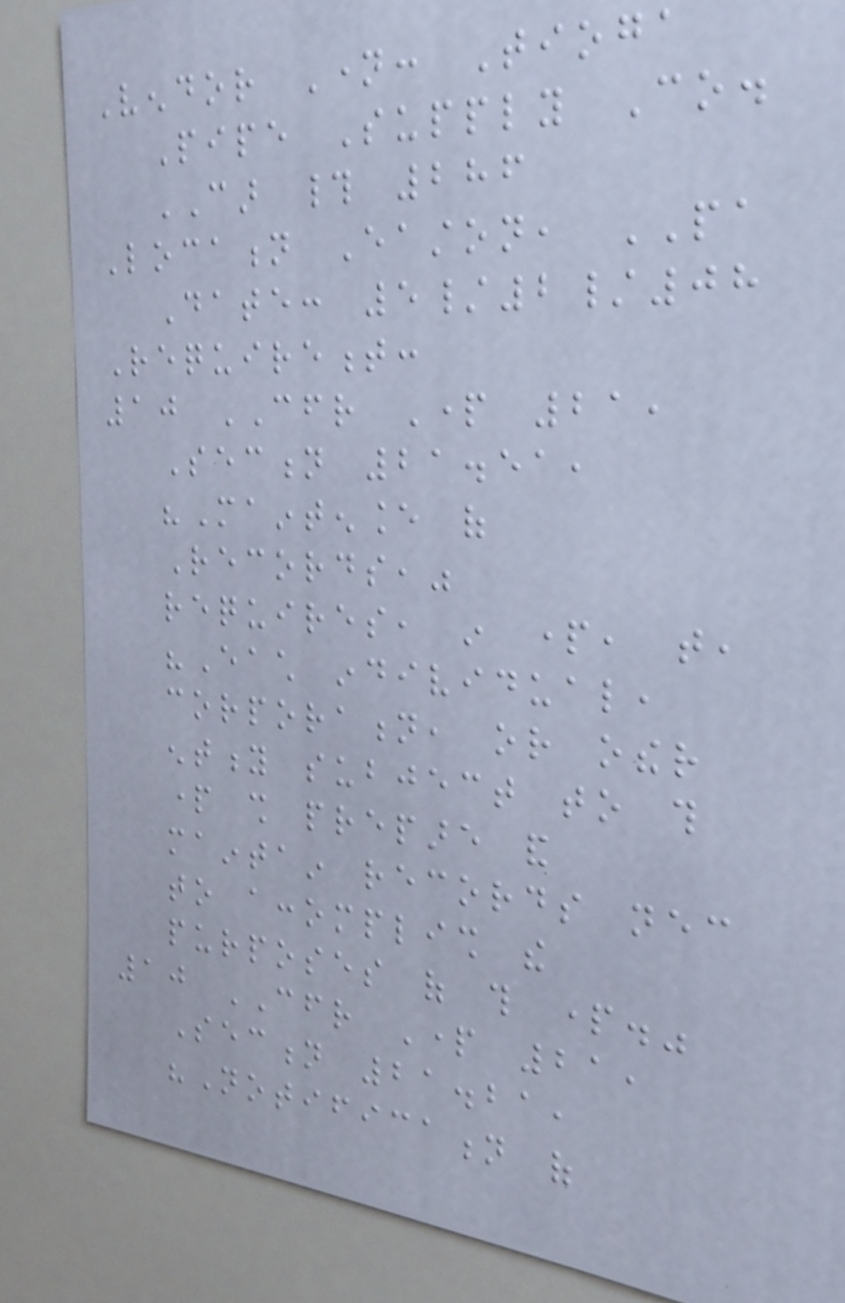Vendor Name: Tioga
Pipe Supply Co.
CAR # 286
Location Easton, PA
Date: 5/2/08
Requirement:
10 CFR Part 21,
Section 21.51,
"Maintenance of
Records,"
requires, in part, that,
"Each individual,
corporation, or other
entity subject to this
part shall prepare and
maintain records necessary
to accomplish the
purposes of this part."
10 CFR Part 21,
Section 21.21,
"Notification of
